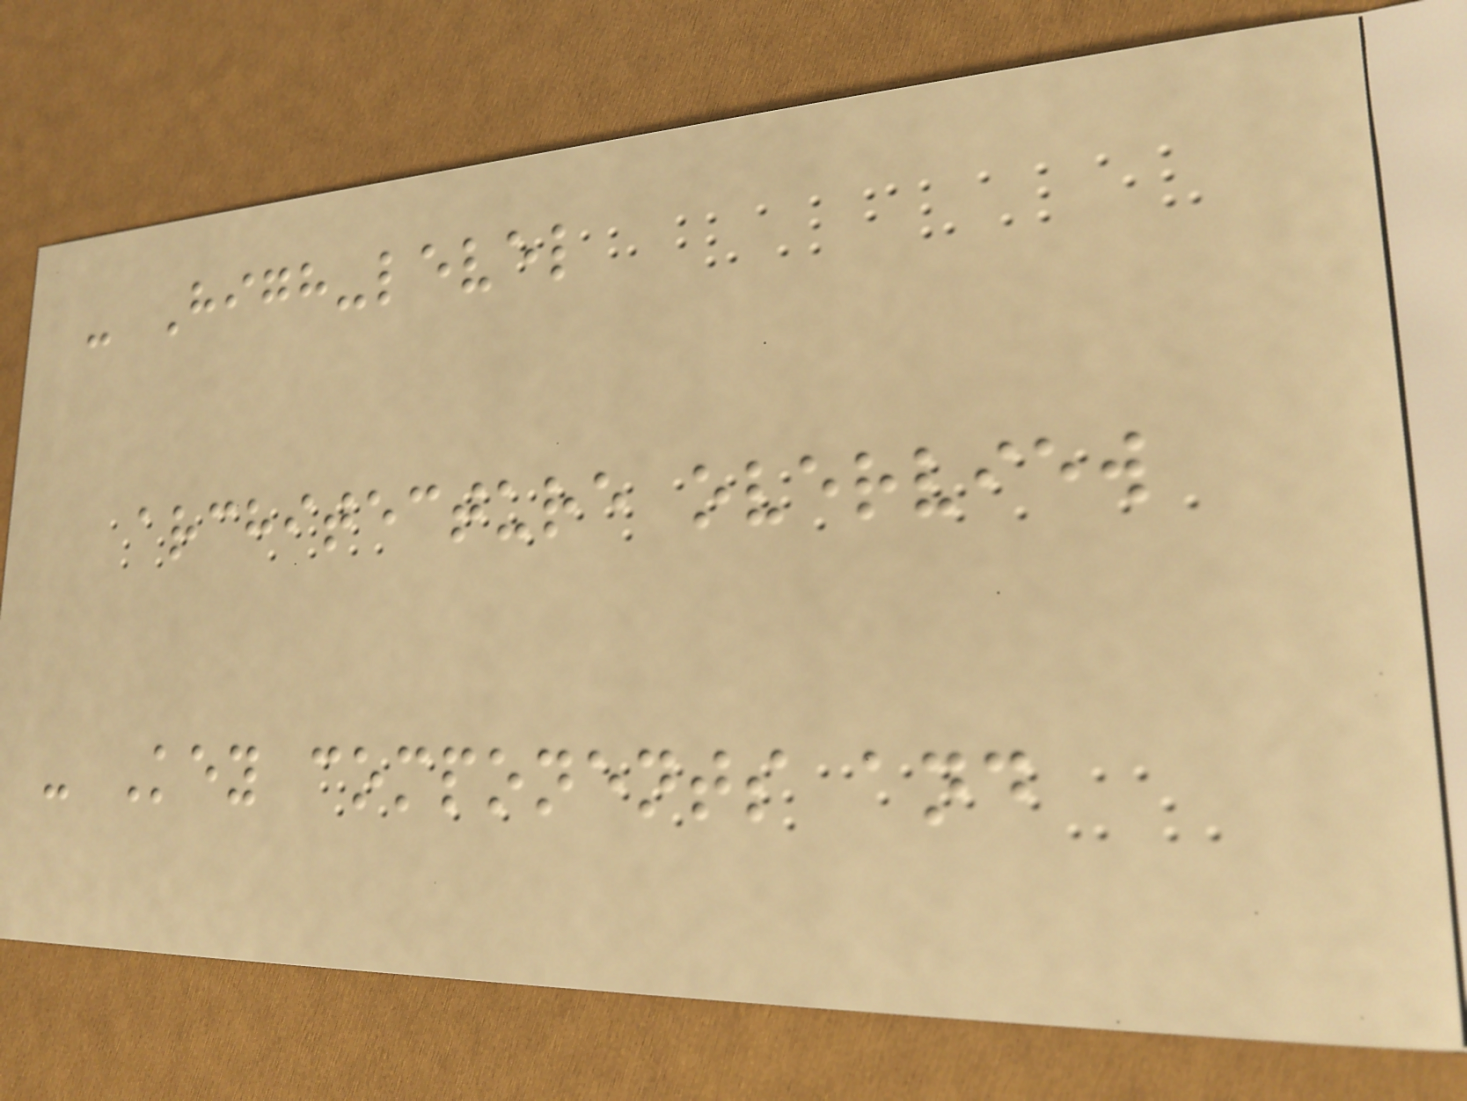- High-level
architecture overview
- Key components and
